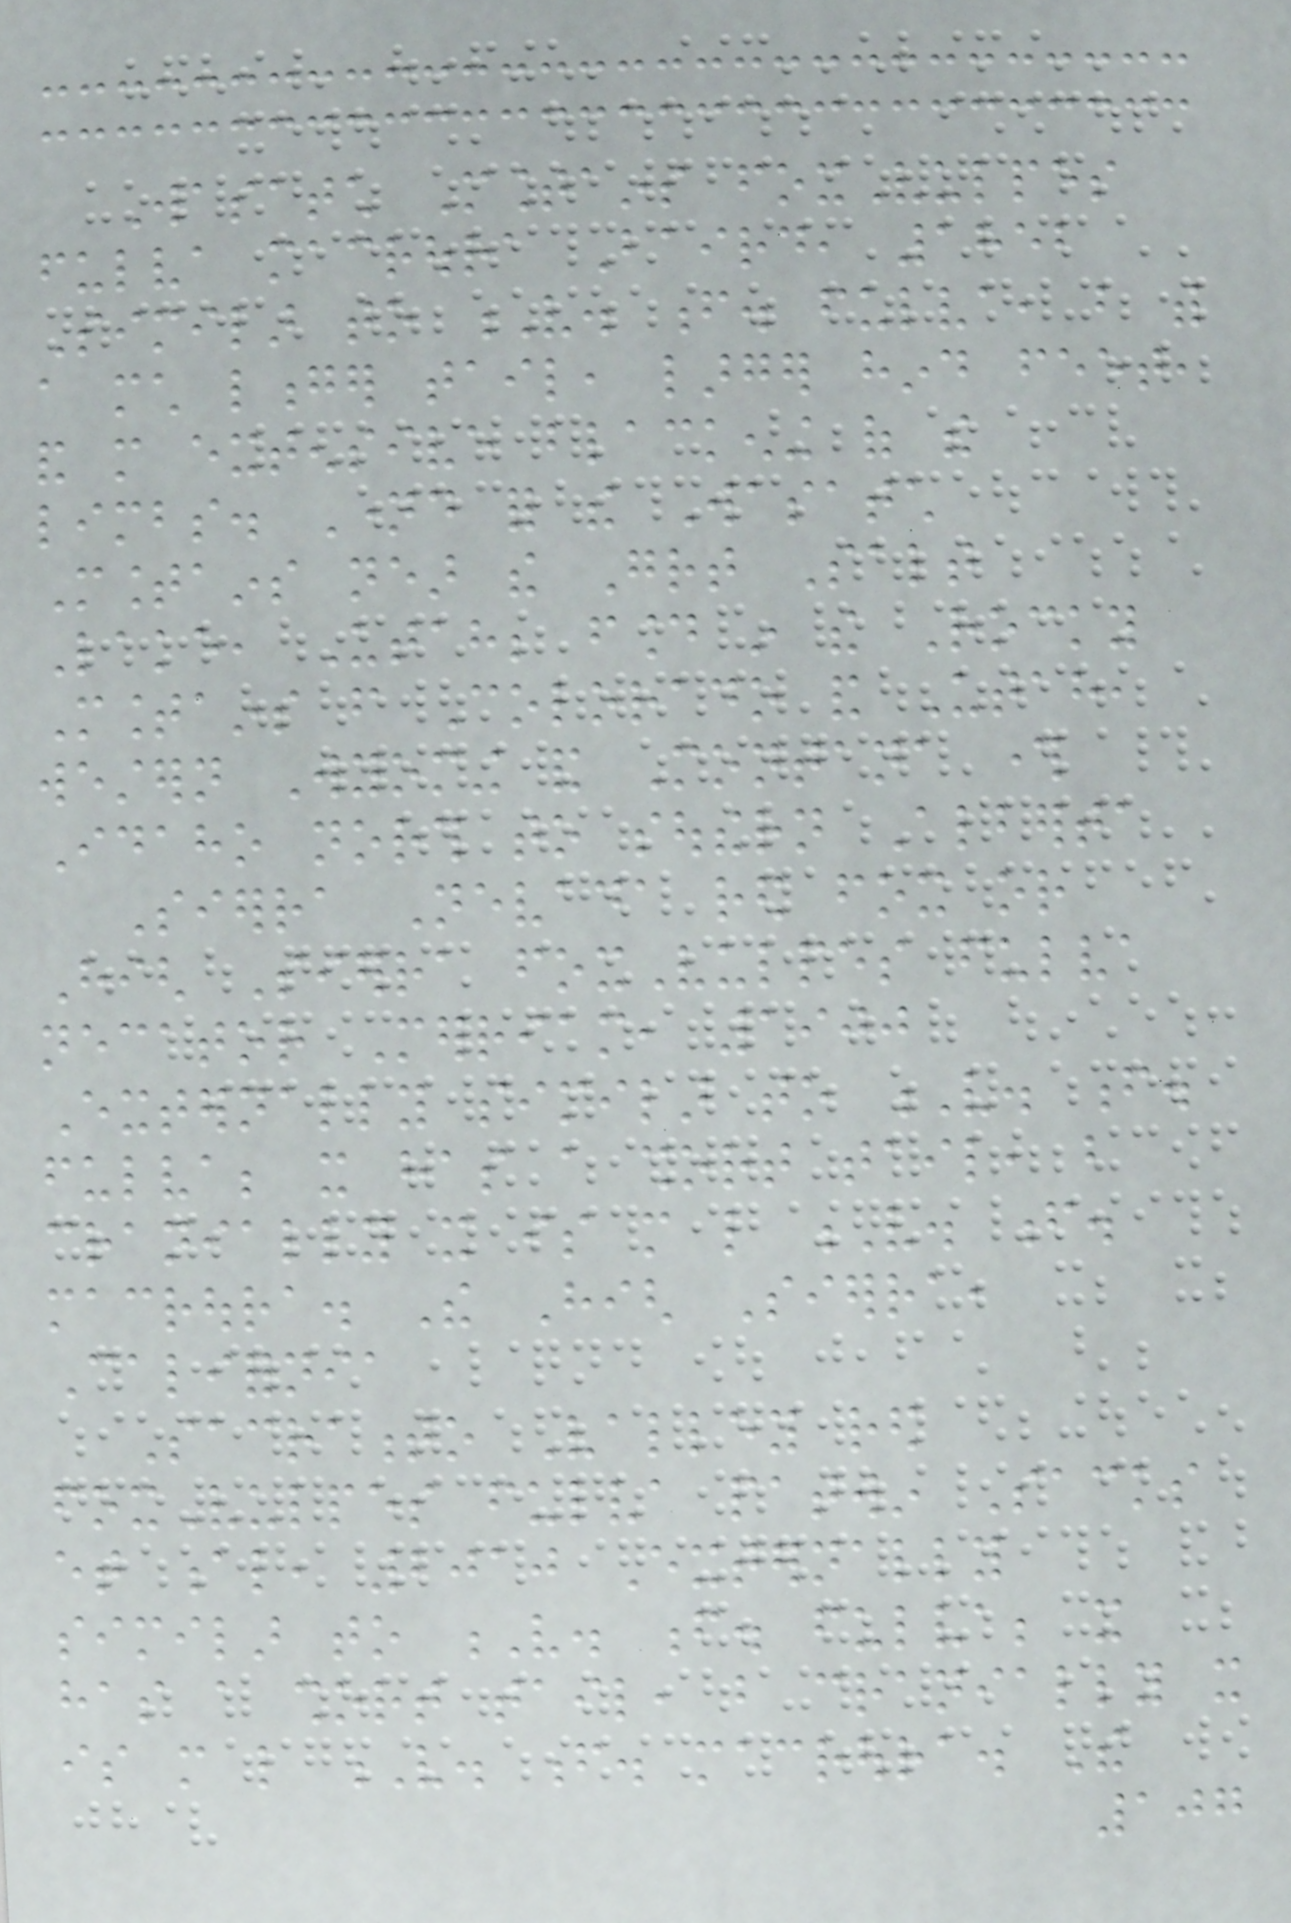Wasatch Mountains foxVulpes
fulva macroura Baird, 1852
Similar to V. f. fulva, but with
a much longer tail, larger hind feet,
and more extensive blackening of the
limbs. Named for the Wasatch
Mountains near the Great Salt
Lake, Utah; found in the Rocky
Mountains from Colorado and Utah,
western Wyoming and Montana through
Idaho north to southern Alberta
Sierra Nevada red fox or
High Sierra foxVulpes fulva
necator Merriam, 1900
Externally similar to V. f.
fulva; it has a short tail, but
cranially it is more like V. f.
macroura. The High Sierra,
California
Sacramento Valley red
foxVulpes fulva patwin Sacks
et al, 2010 Externally
similar to V. f. fulva; it
has a short tail, but cranially it
is more like V. f. macroura. The
107
